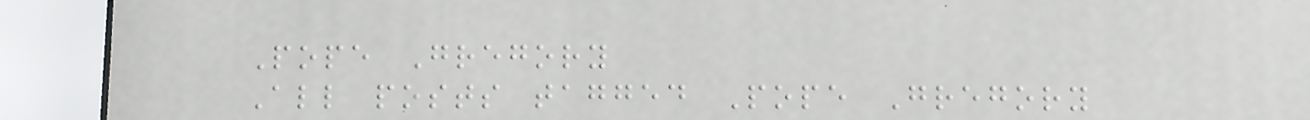Pope Gregory
All posts tagged Pope Gregory
